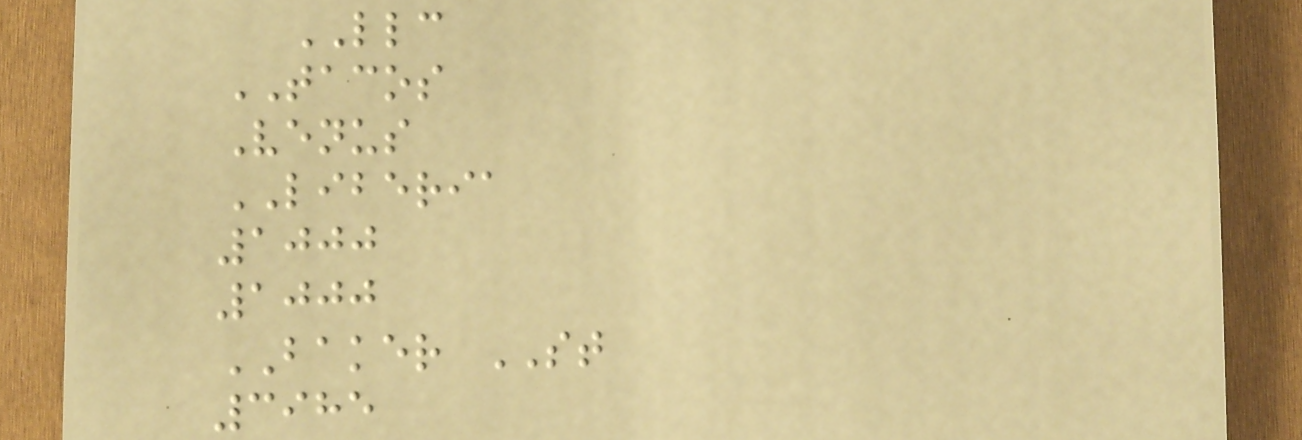LLC
TACOS
Venus
LIBERIA
1000
1000
BAKER ST
3985
